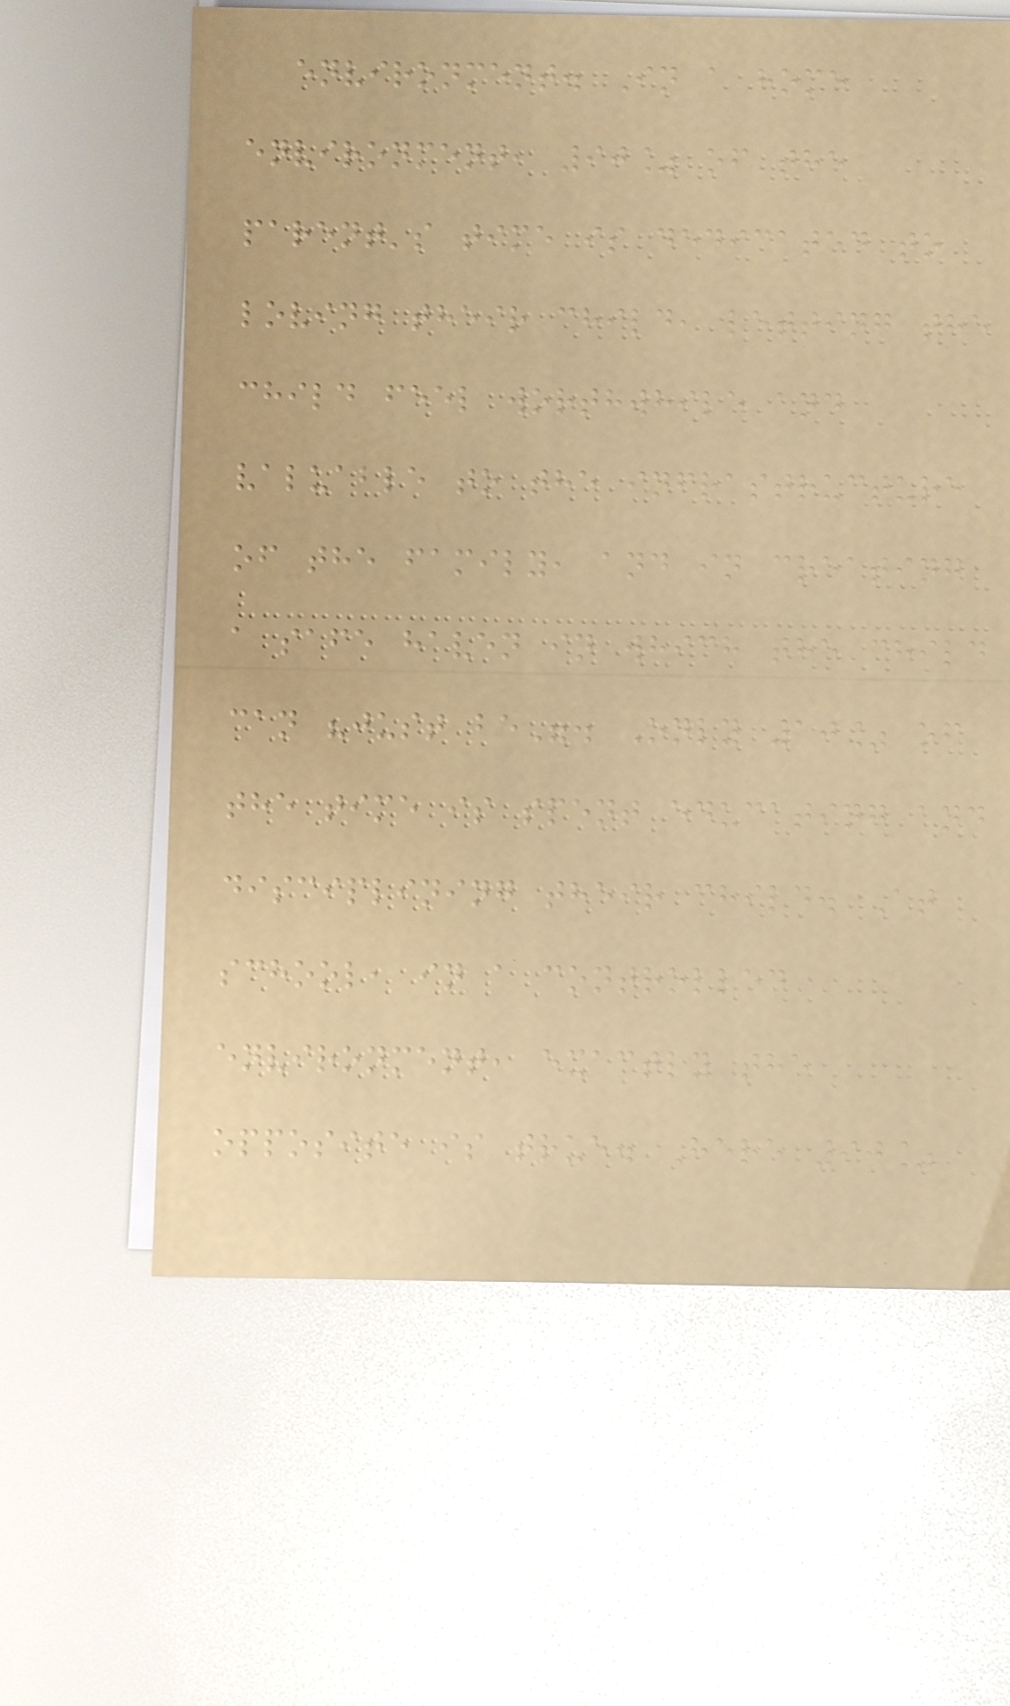environment. In a home
environment, 90% of the
parent's time is dedicated to
loving their child, letting the
child feel worthwhile and
valuable to the infrastructure
of the family, and in creating
a safe haven in which the child
can "just be". Only 10% of
the time is spent educating and
disciplining their child. At
school, in a controlled
environment, exactly the
opposite is true. Here 90%
